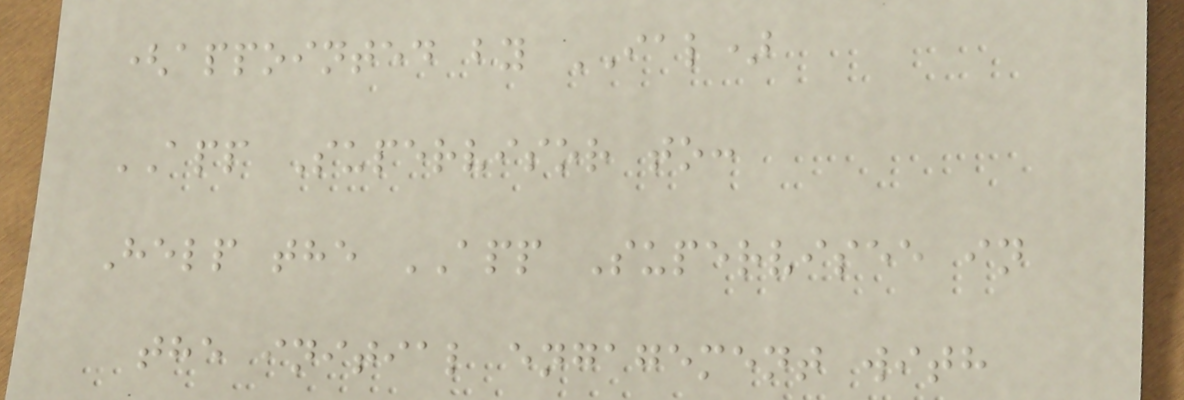(appointed by IAL)
APP Supervisor to:
Help the APP Supervisee in
the initial engagement with
